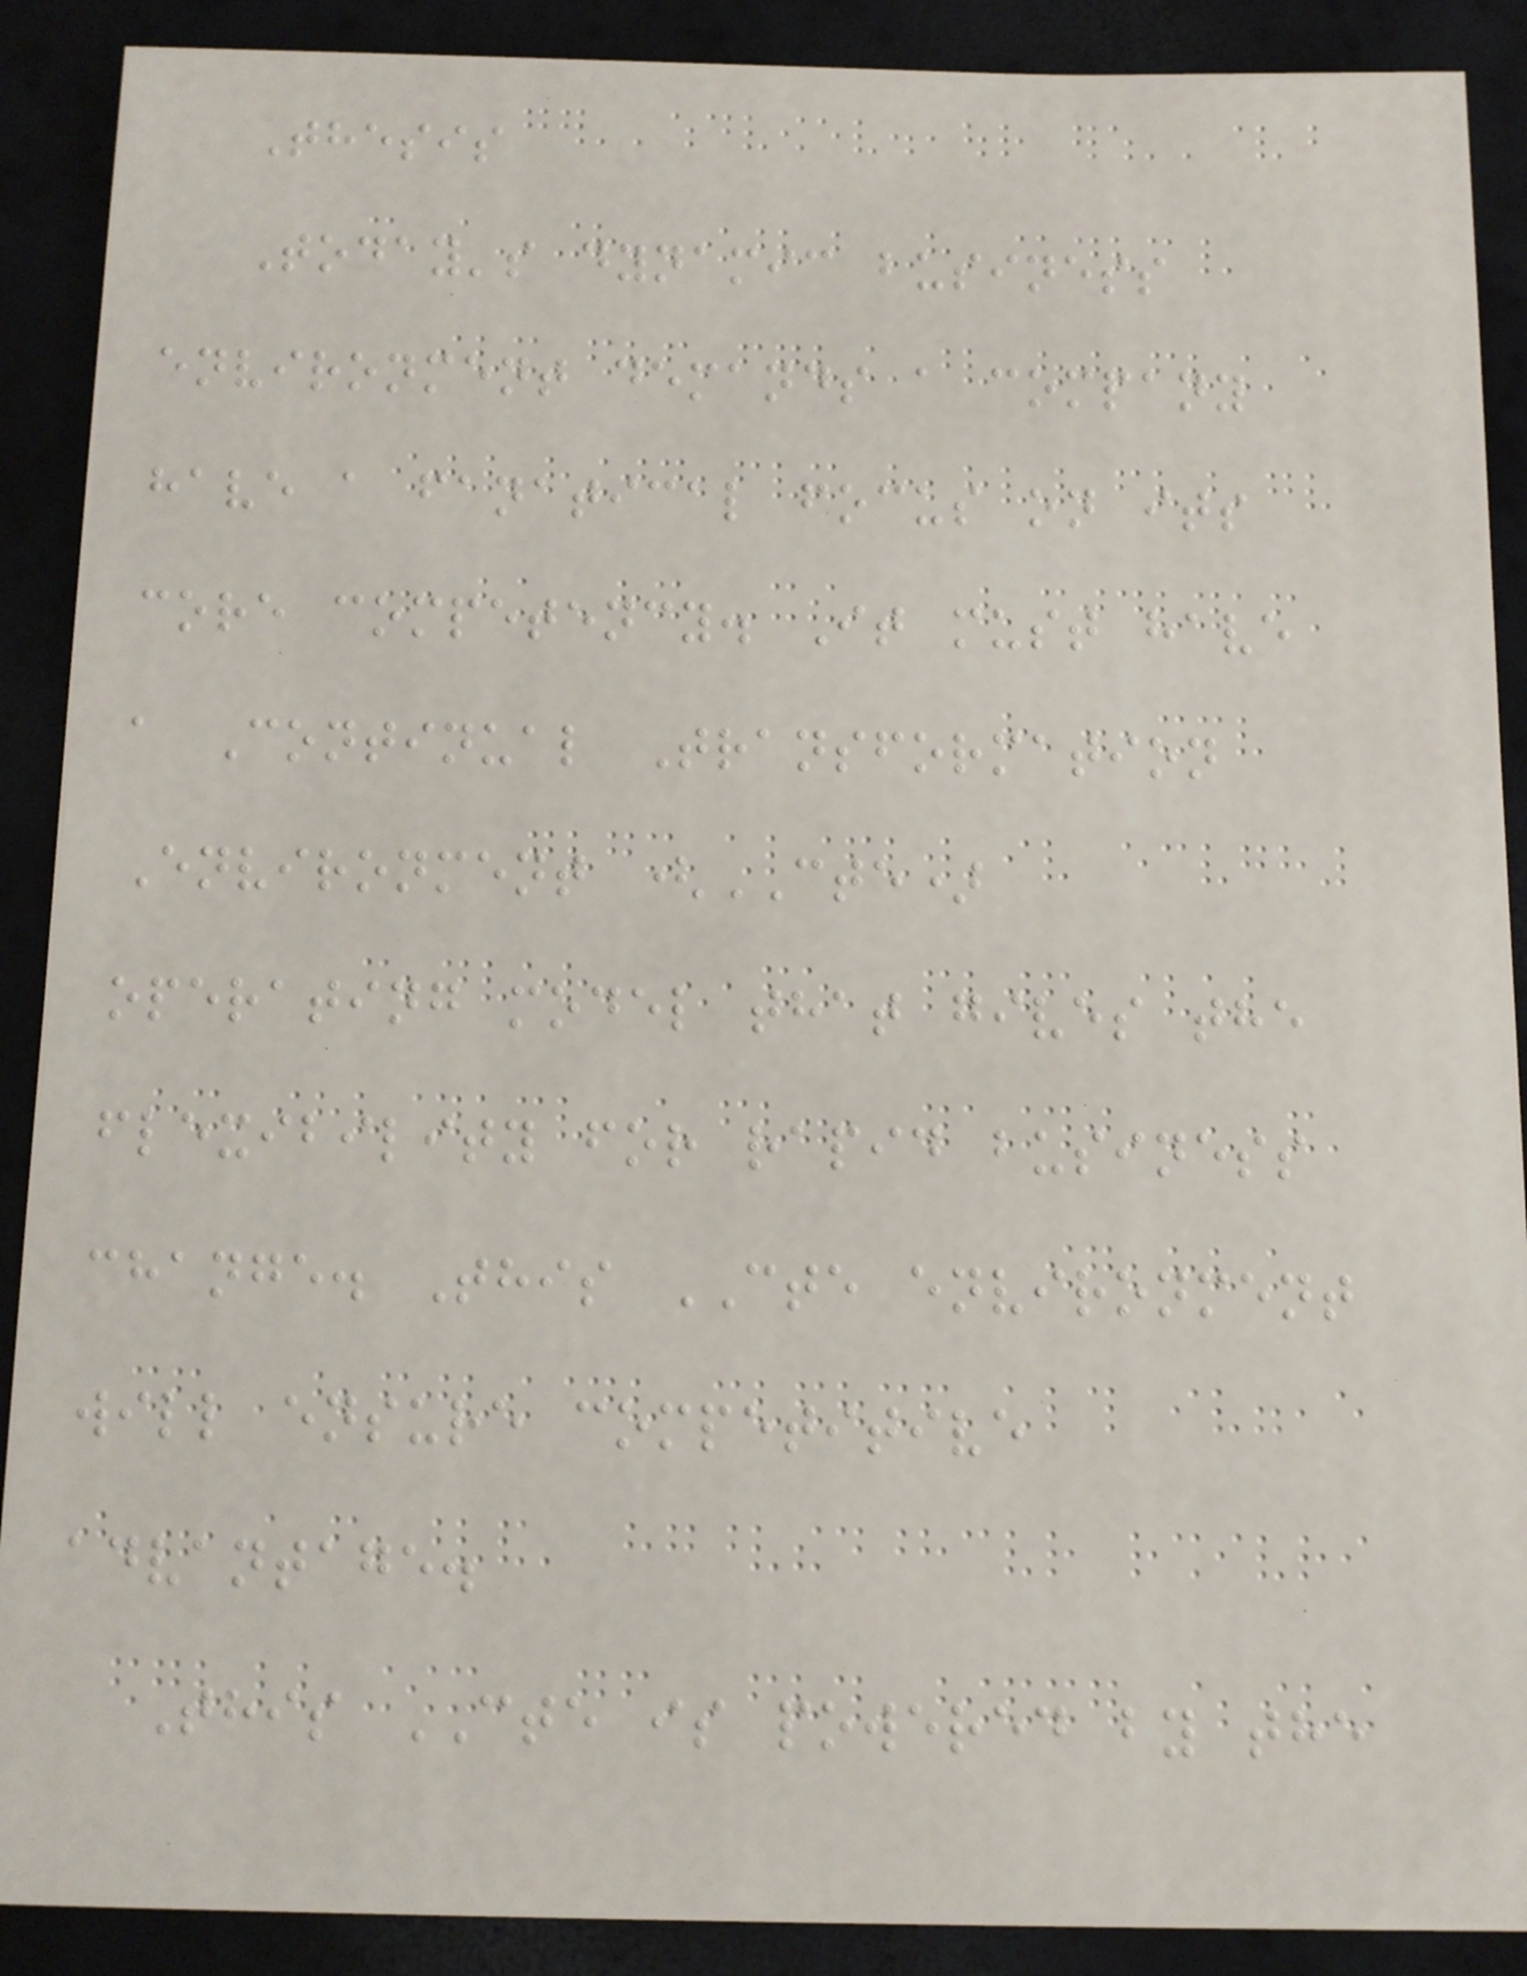Thesis
Today's dynamic business
environment demands a company
have a fanatical focus on its
core competency. It must have
a Continual Transformation
Environment (CTE)
operating model that gives the
flexibility for rapid business
change. This CTE environment
will ensure competitive
advantage.
This CTE is powered by the
